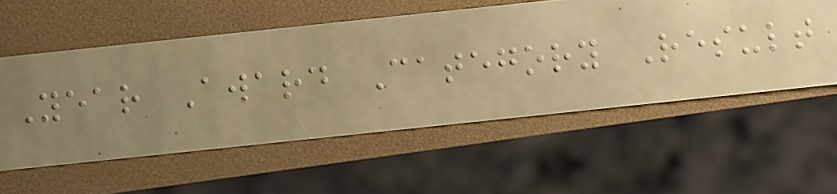Year Award Category Result
